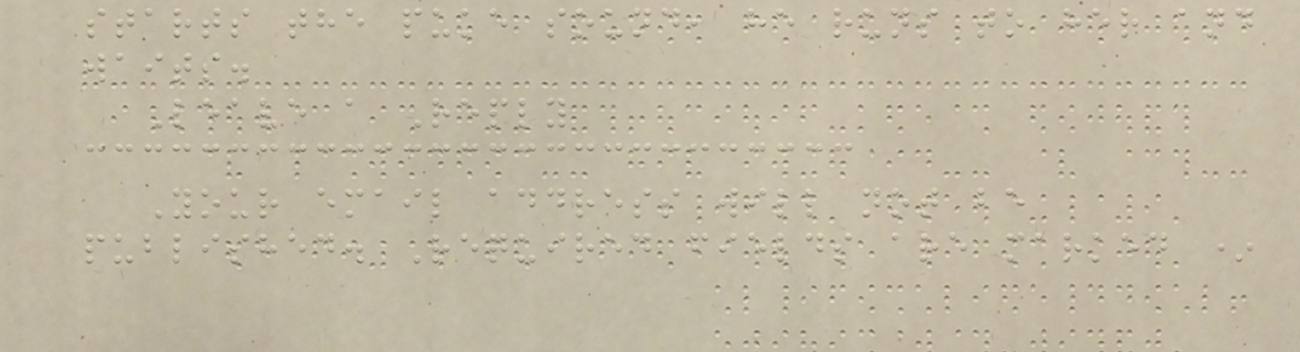starts the puke sound, he runs to her and
waits.
Leave a Reply
Your email address will not be
published. Required fields are marked *
